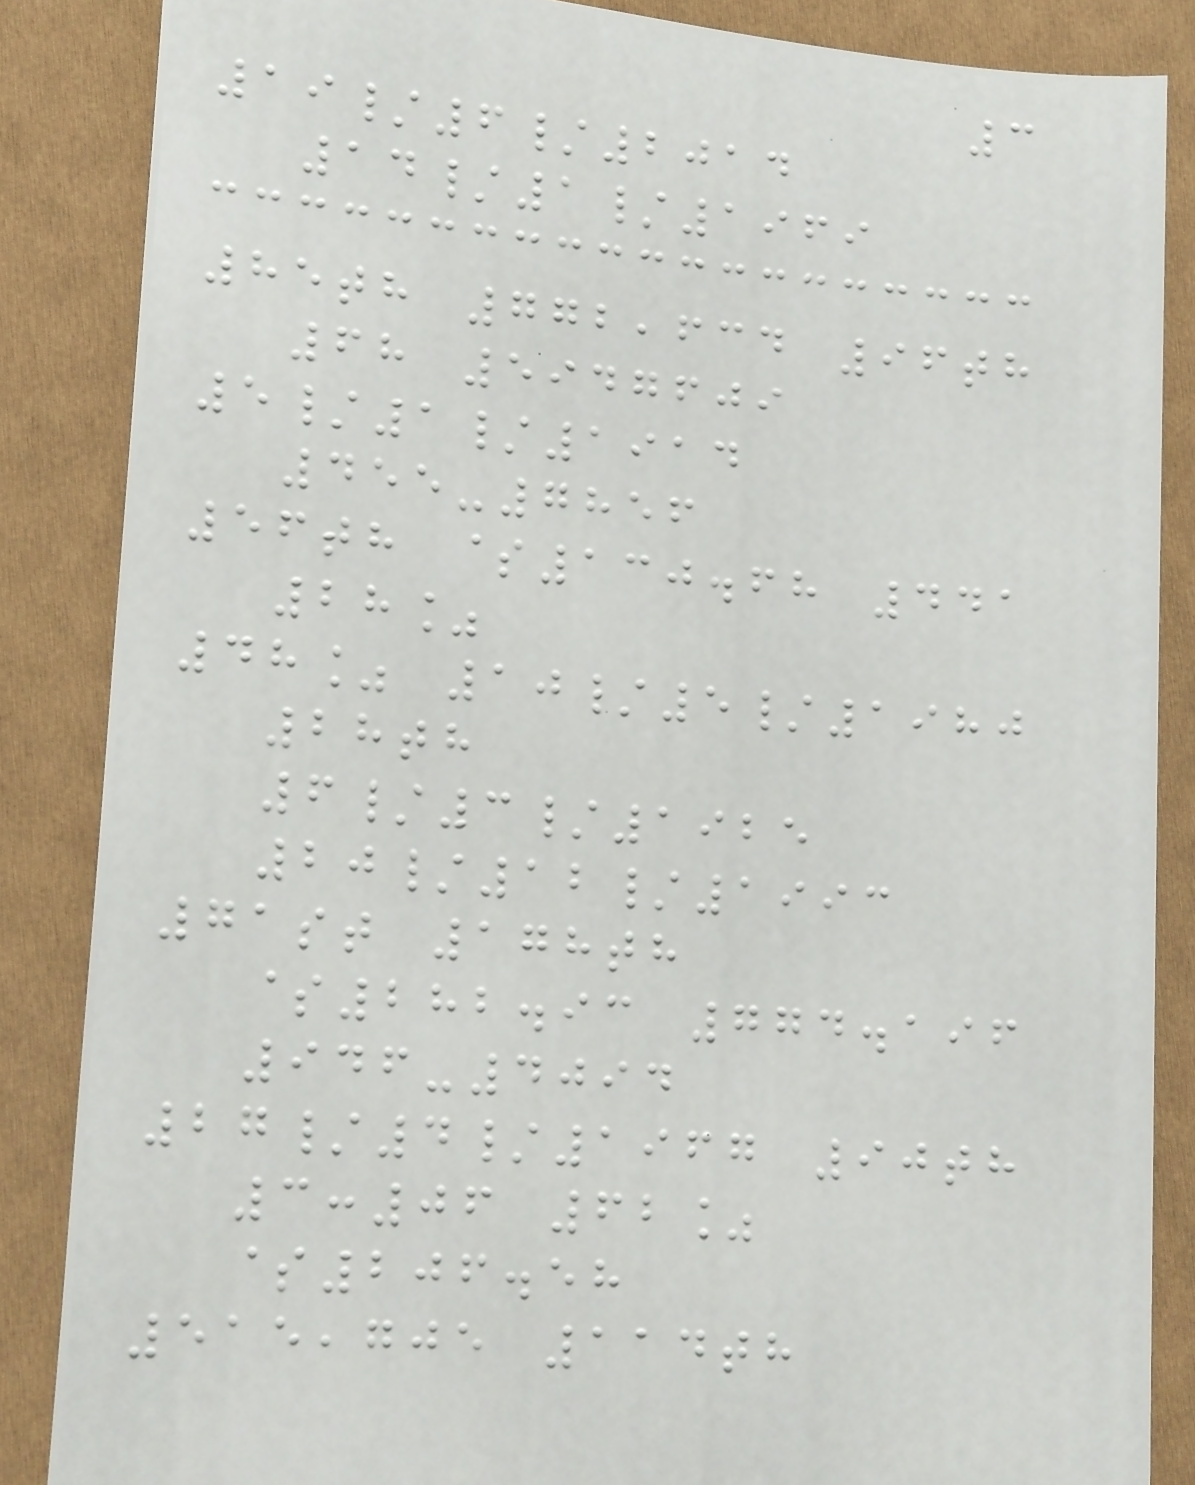3
19/6/2014
14/1/1969
85th 772,634 96th
68 5947609
5/1/1914
455-7856
56th $130.68 441
28%
48% 10/5/1980
28th
6/3/1925
20/12/1993
71st 178th
$282.93 774.196
946-4094
27/4/1967 90th
3:06 62%
$206.58
515,705 114th
